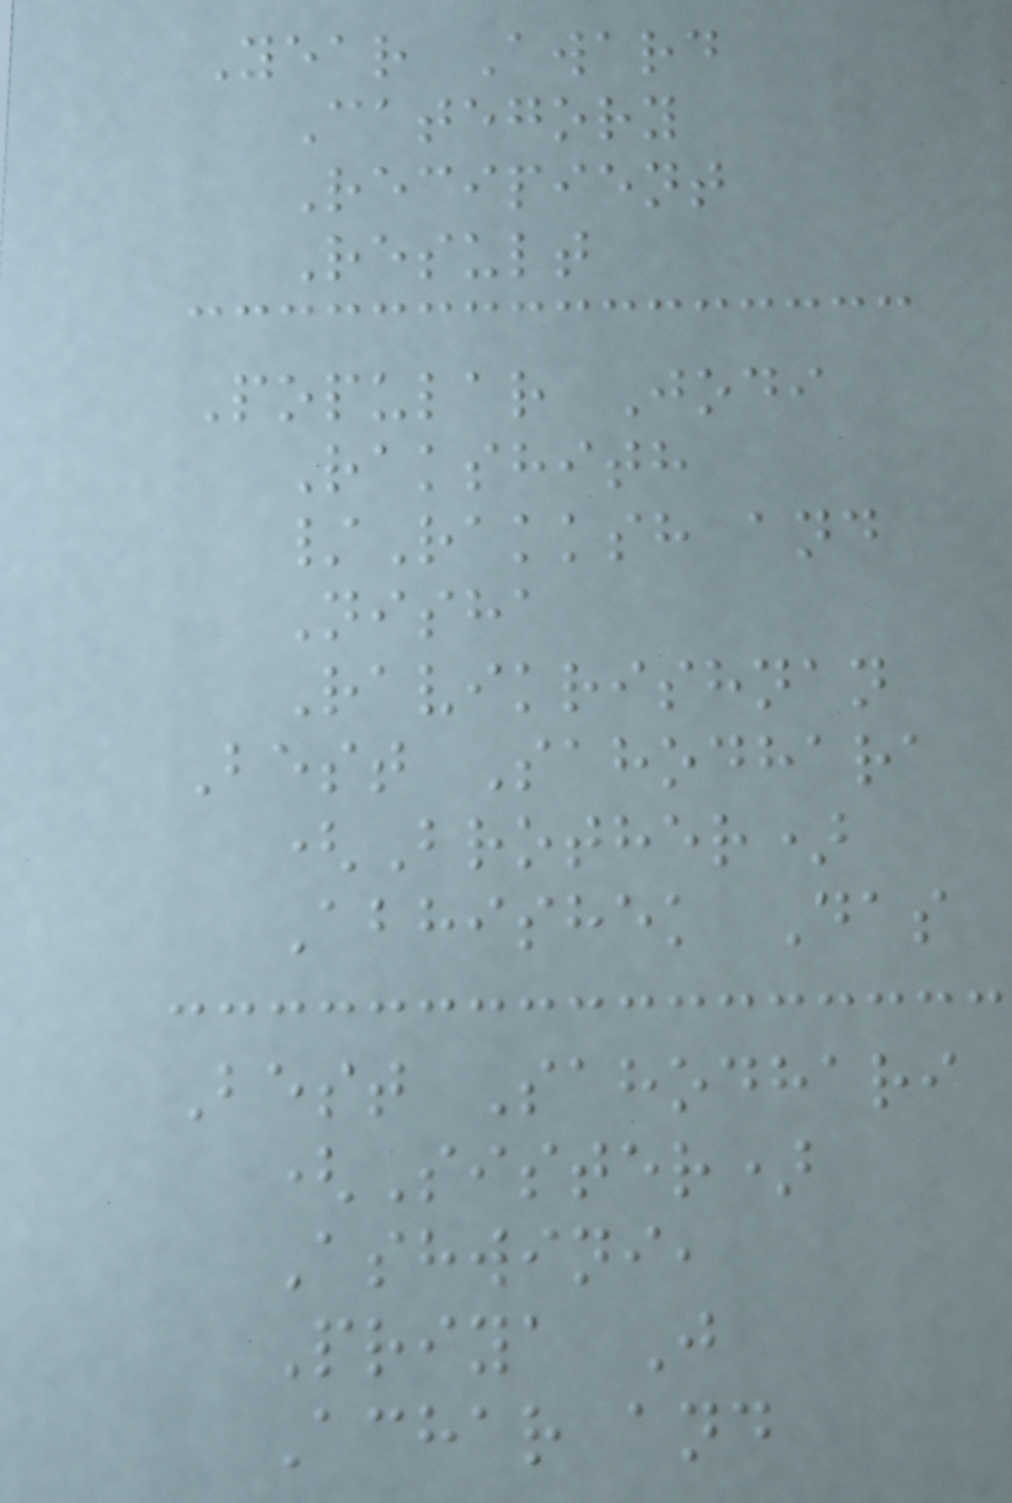Year Award
Category
Recipient
Result
Popular Jodi
Rakshith
/Rakksh and
Nisha
Ravikrishnan
Best Sahodhara
(Brother)
Abhishek Das
Best Sahodhari
(Sister)
Ashwini,
Priya J
Achar and
